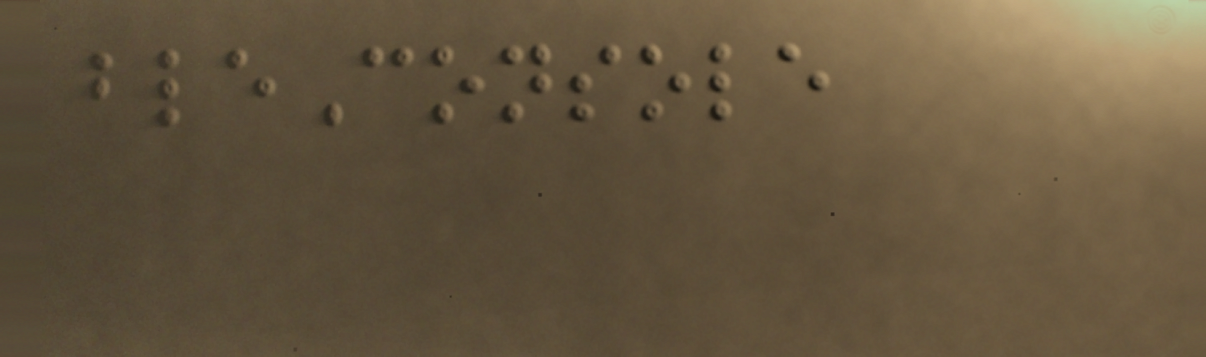bleConsole
